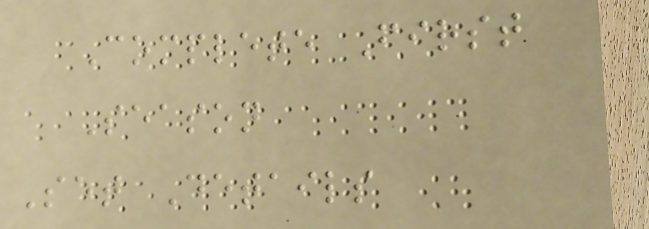Complete First
Season
Set Details
